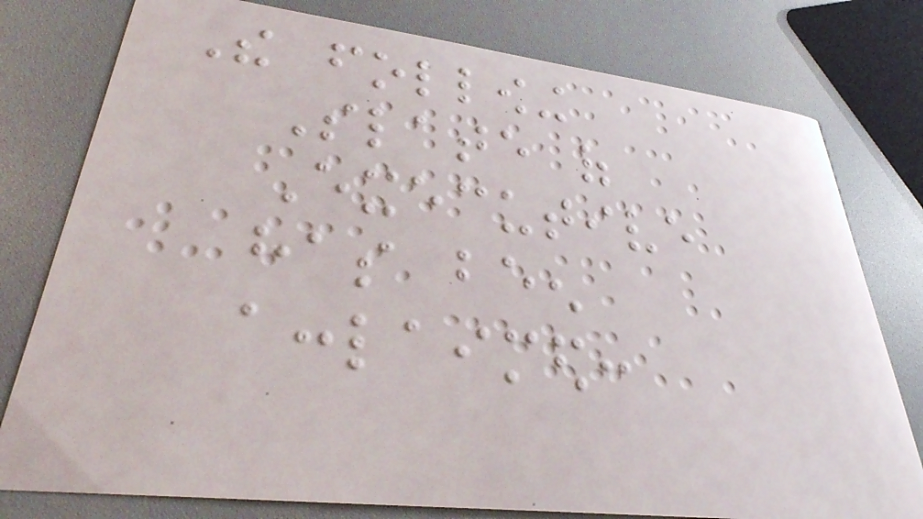The following
Slate of
Executive
has been
acclaimed:
